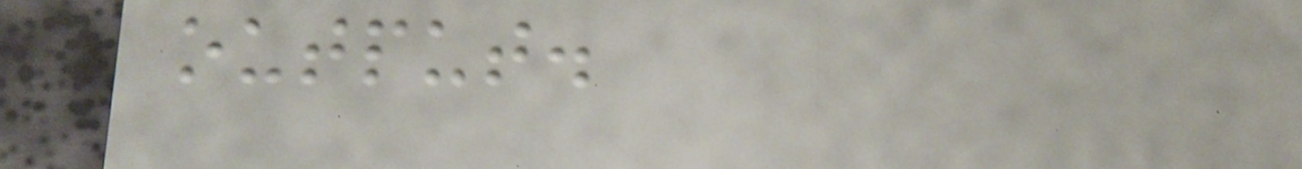output.
